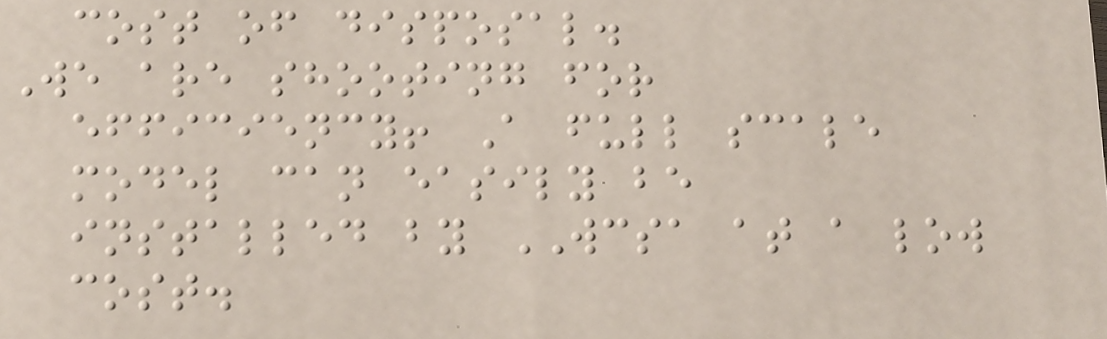cost of disposal.
We are shooting for
efficiency! A full scale
model can easily be
installed by WCSA at a low
cost.
